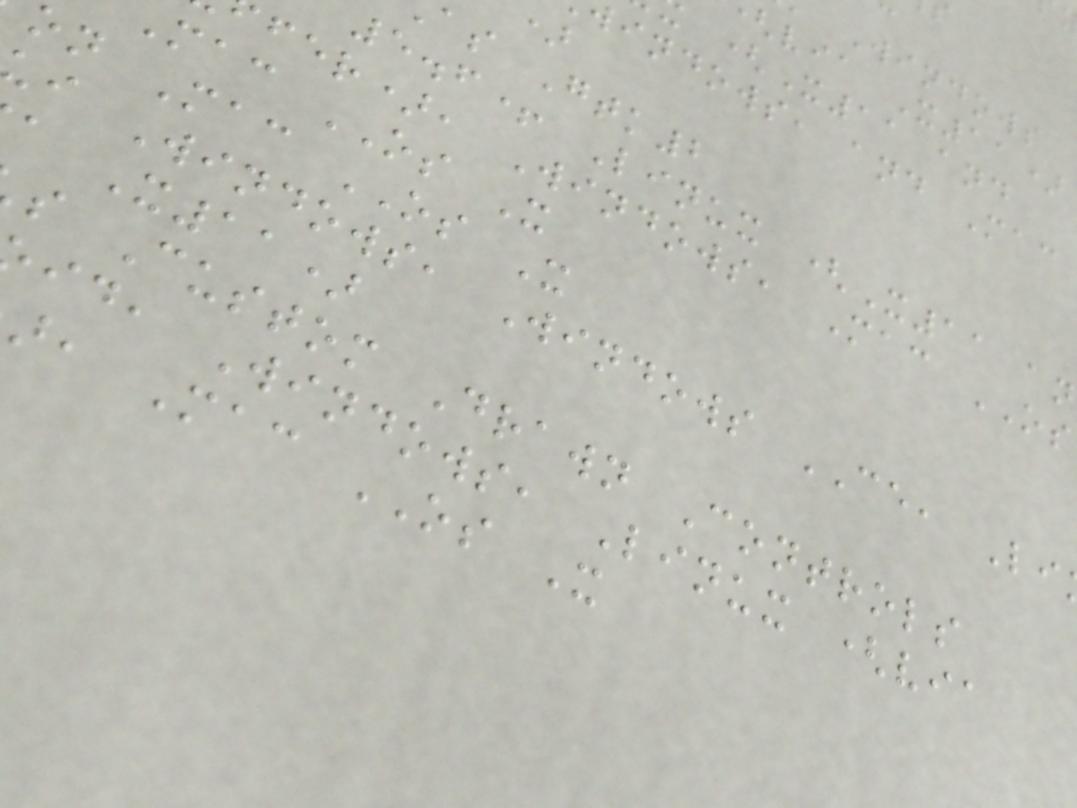via X11)
(X11 and
indows, and Mac
as Gtk2
5.6+ Linux (X11 an
fer), Windows, Mac OS
mac OS X
on Mac OS X
i Windows, Windows CE, Li
a X11)
s Custom Drawn Controls
id, Windows, Linux (via
, Mac OS X
